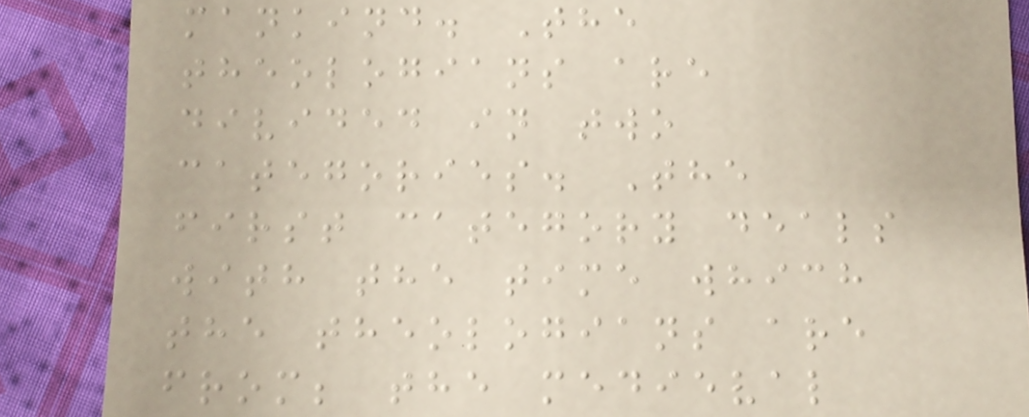mankind. The
theologians are
divided in two
categories. The
first category deals
with the time which
the theologians are
from; the medieval
